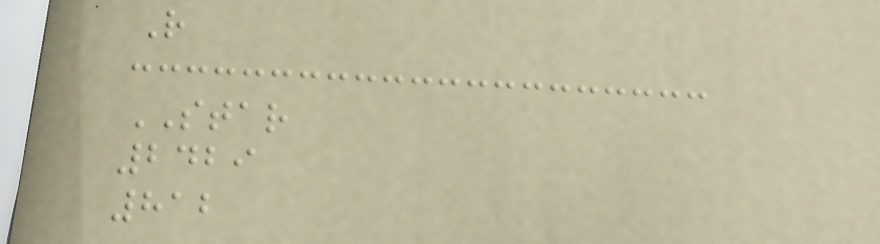R
STAR
2429
812
